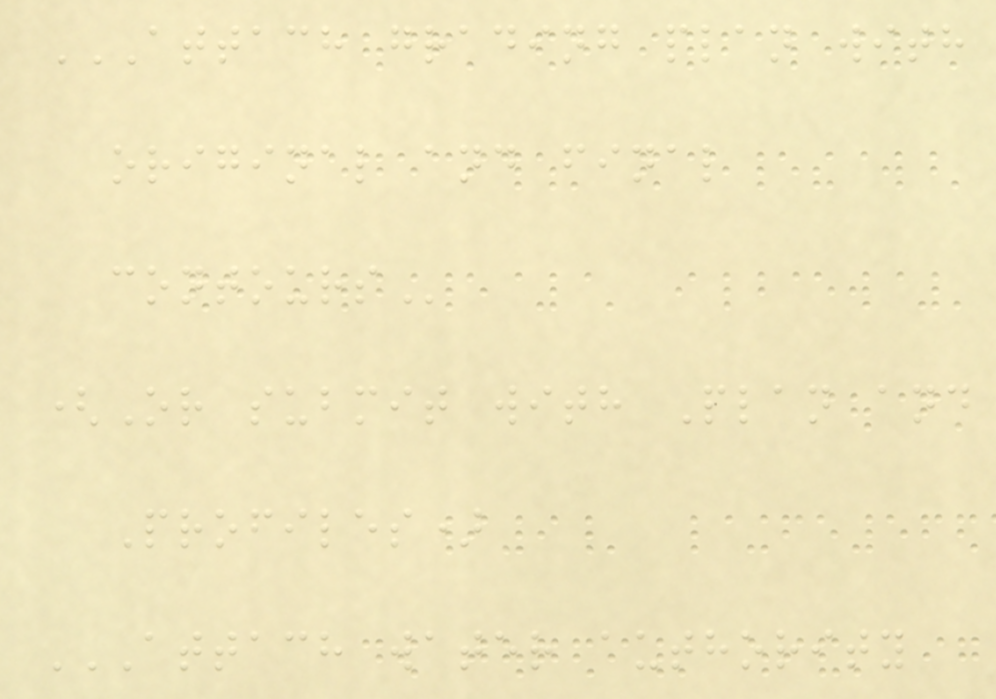ATTACH GRADING PLAN WITH
ORIGINAL AND FINAL
CONTOURS
(Or submit with Plan and
Profiles)
ATTACH WATER AUTHORITY
